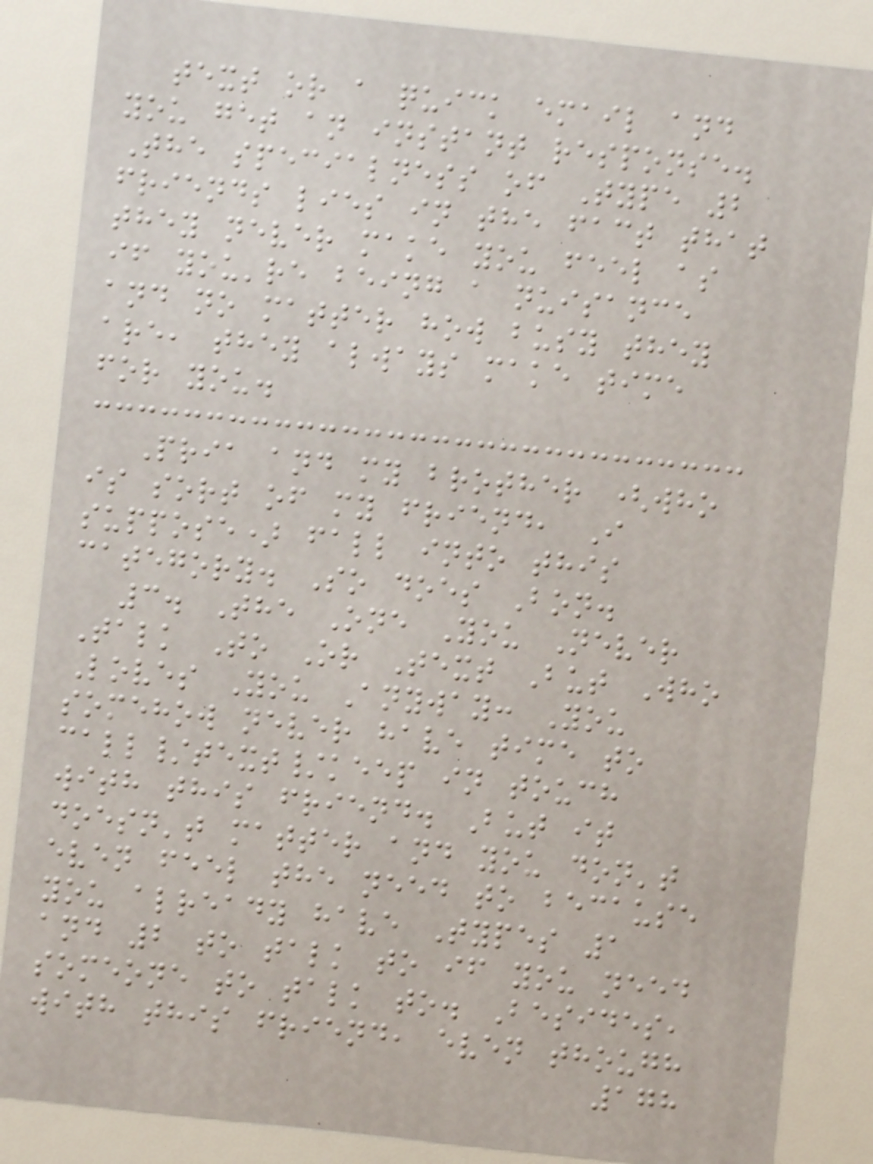text or a quick email and
you get an instant response.
The specialness of Type 2
friends lies in the fact that
they never make you feel as
if you're being a nuisance
and no matter how busy they
are, they always make time
for you.
Pria and my brother (who
is sort of my friend, I
suppose) fall into this
category. So does Bon.
3. The One You Never
Talk To Or Text But Who
Loves You Anyway: You
somehow never have time to
call/text/keep in touch
with this friend. But it
doesn't matter and you don't
even feel the need to because
you already have Types 1
and 2 to talk to if you need
someone to talk to. Besides,
with this friend, even though
178
